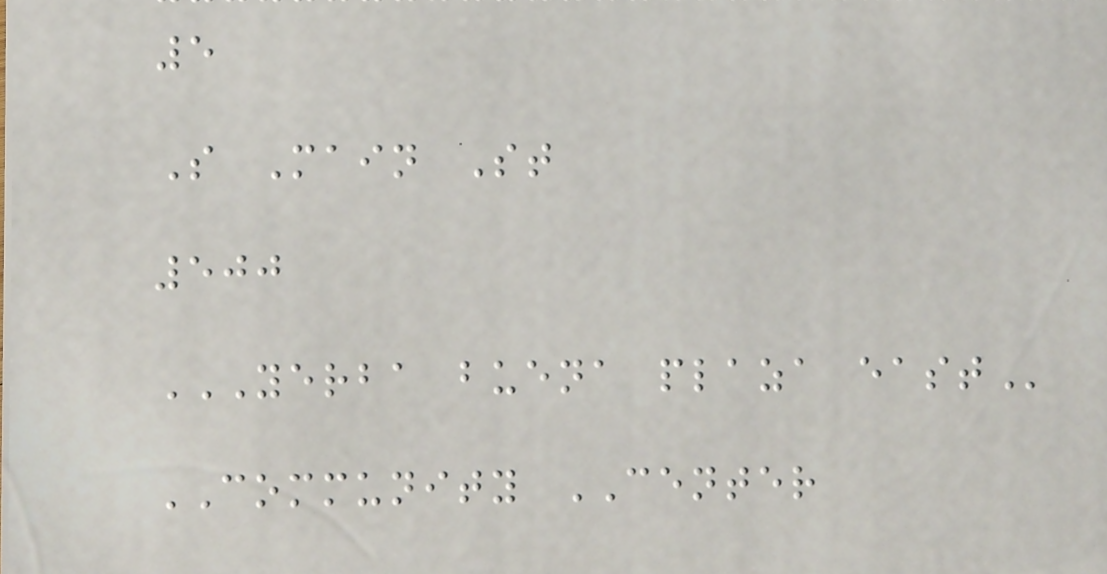5
S Main St
500
YERBA BUENA PLAZA EAST
COMMUNITY CENTER
